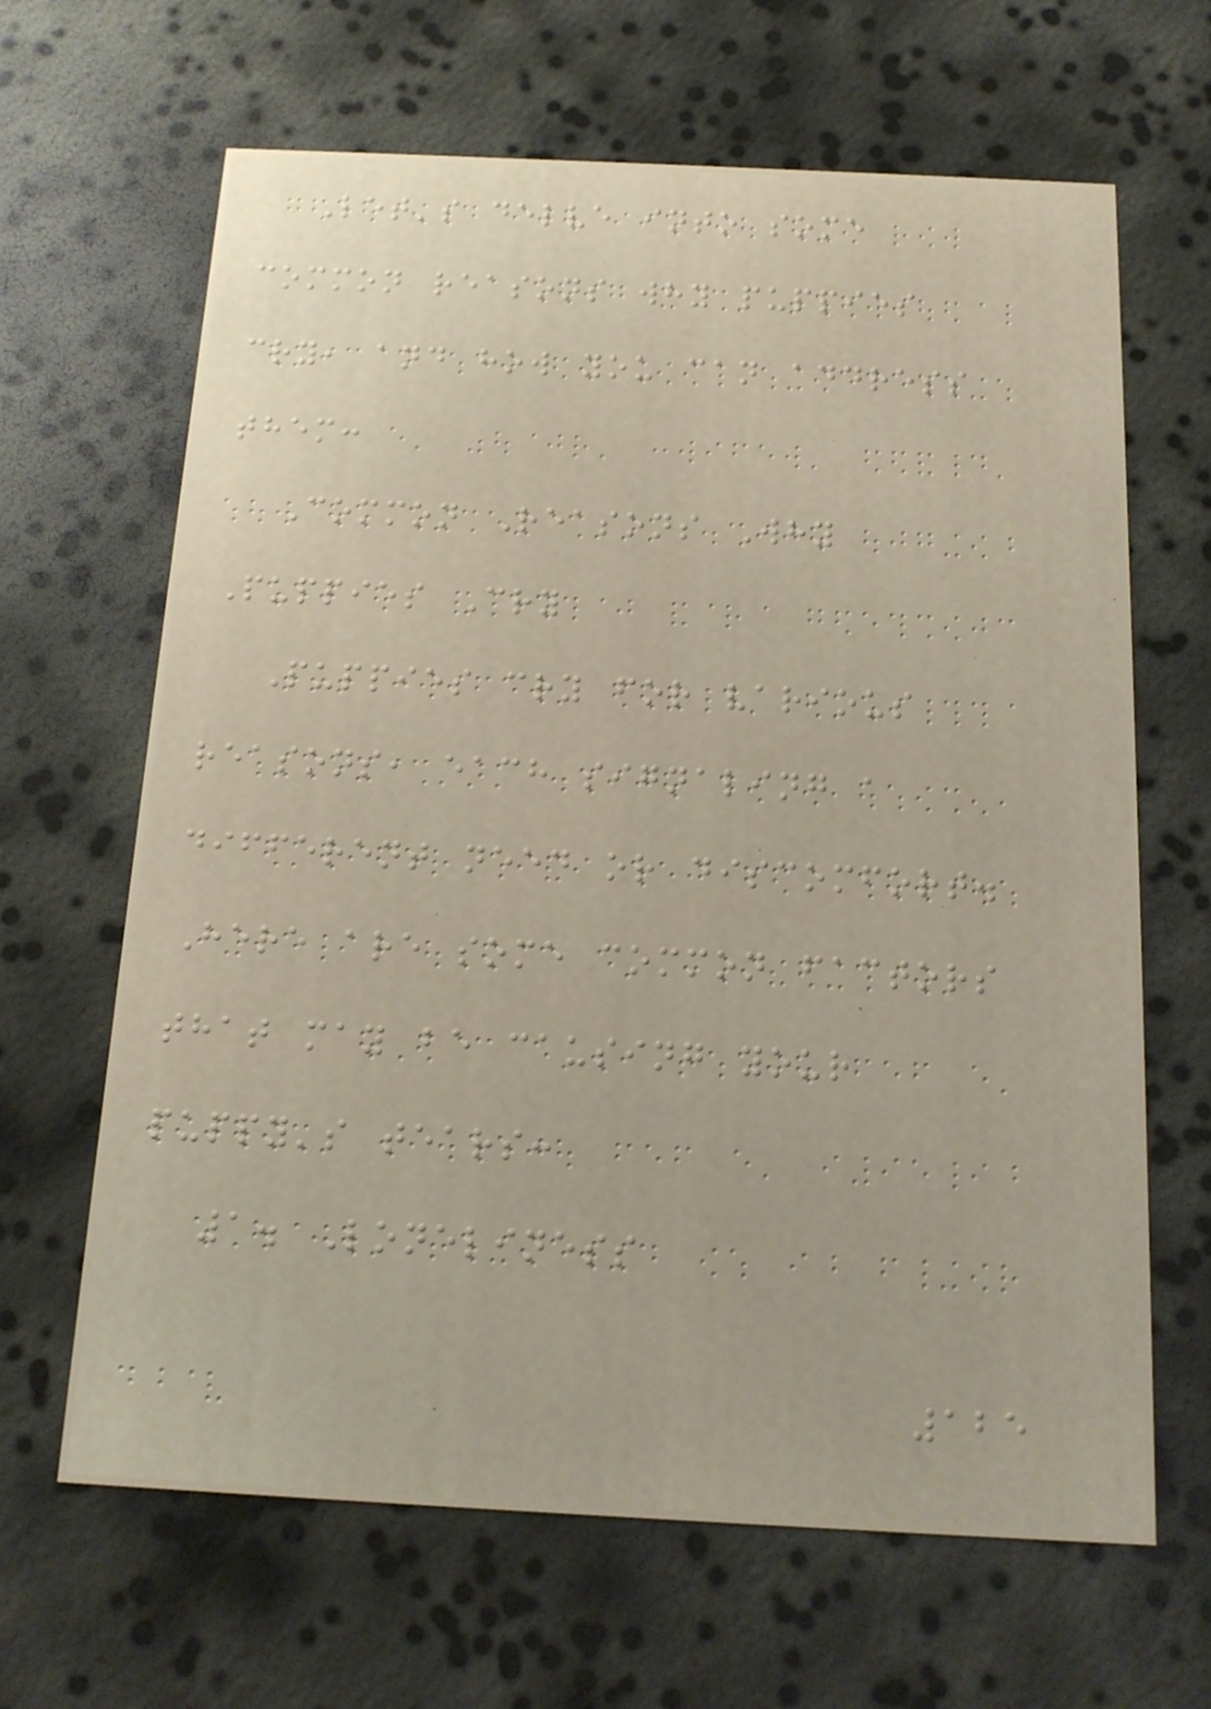Let's delve into some
common reasons why puppies
cry, and how you can address
them:
Common Reasons Why
Puppies Cry
Puppies cry for various
reasons, each signaling a
different need or discomfort.
Here are some common factors
that may be causing your
puppy's tears:
1. Loneliness
125
